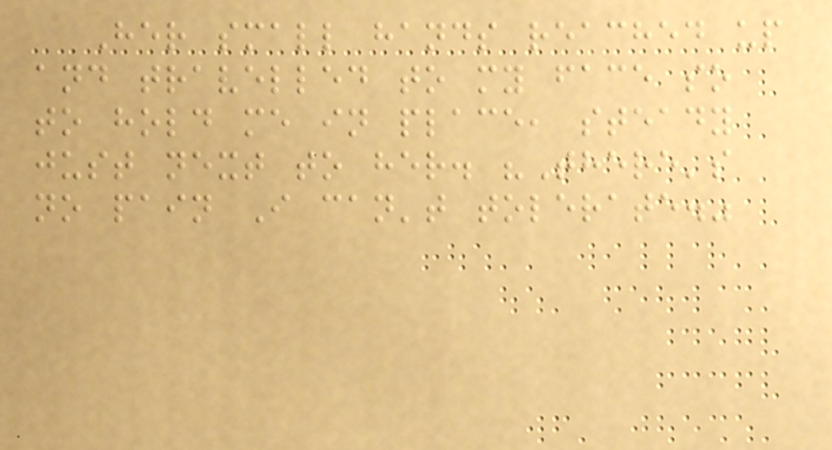Her small hands reached up
and travelled to my face so
to hold me in place, steady
just next to her. "There's
no pain I can't tolerate."
